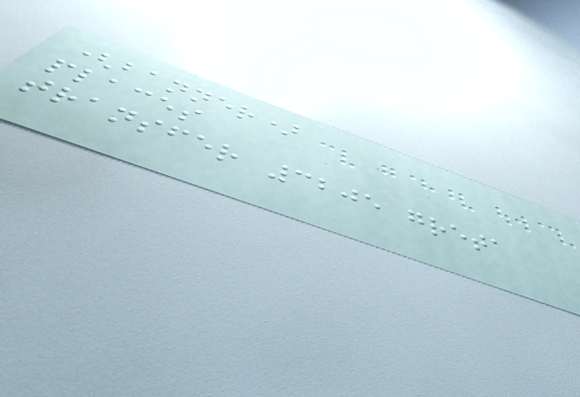(banner)
places
transfer 3205 greta
